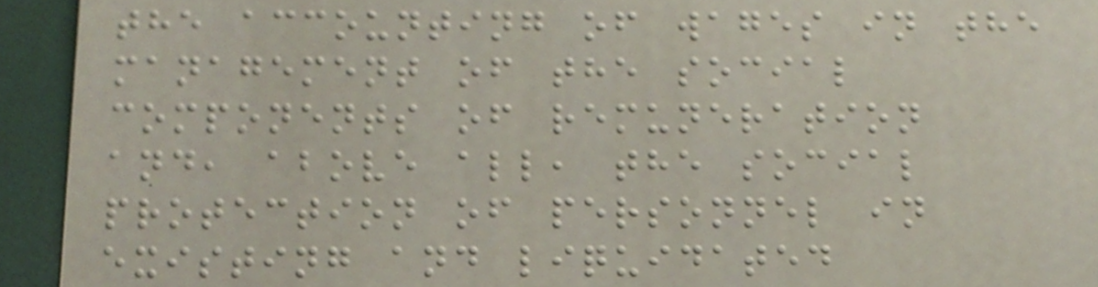the accounting of wages in the
management of the social
components of remuneration
and, above all, the social
protection of personnel in
existing and liquidated
